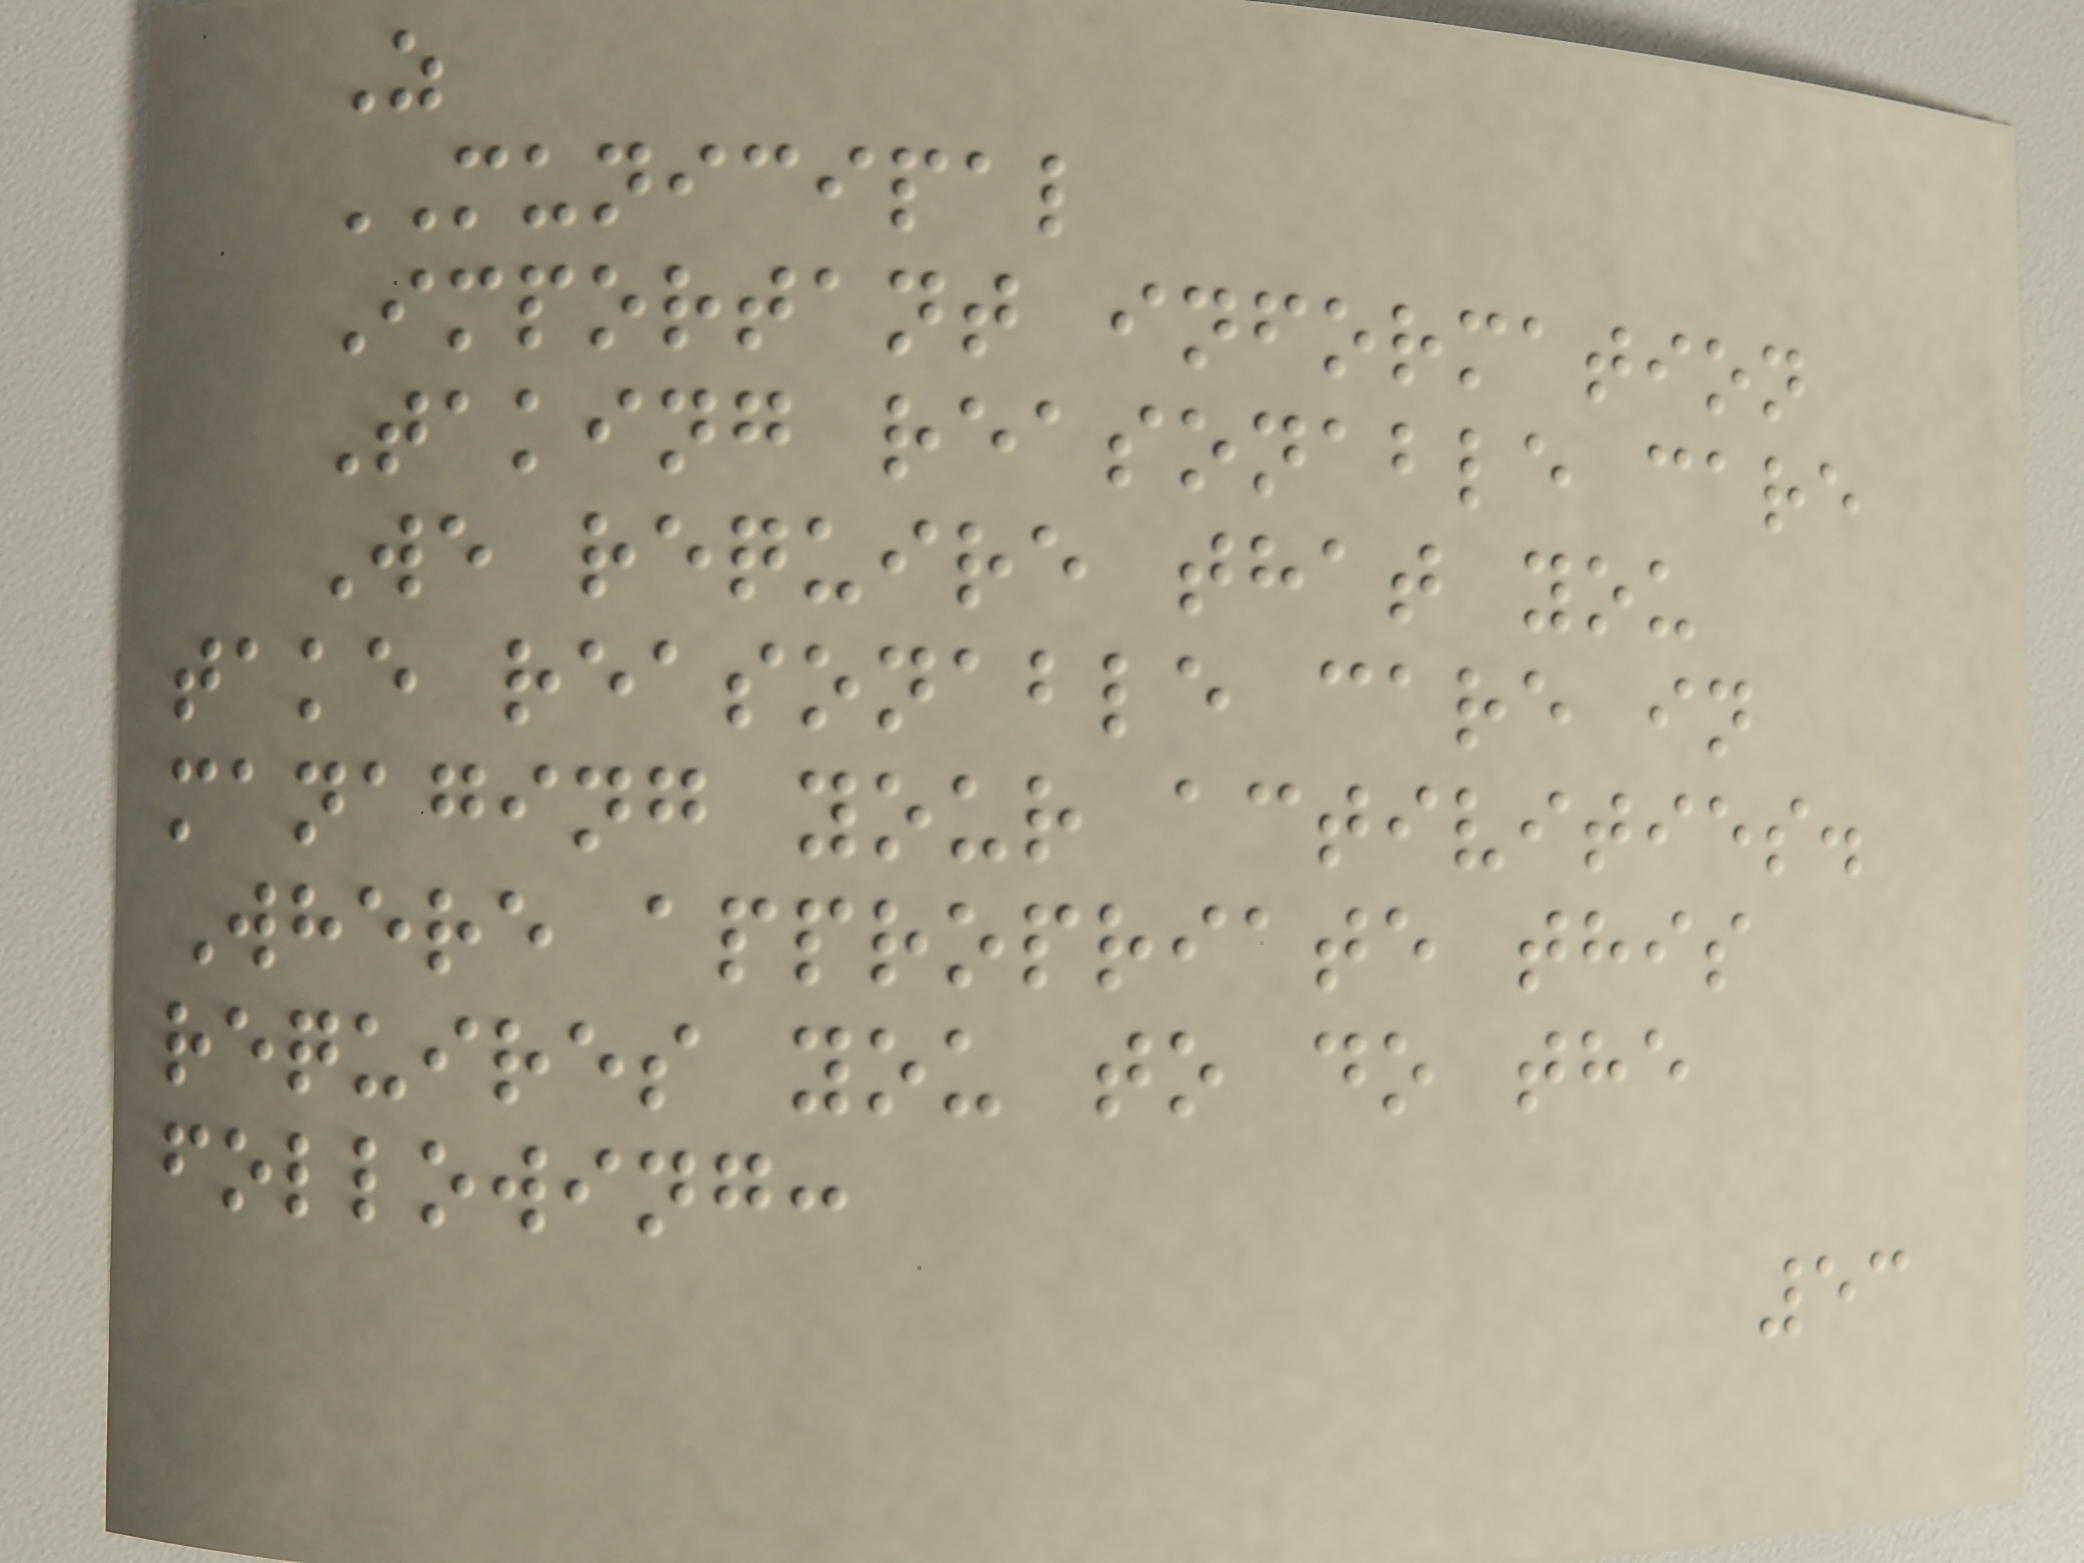Z
MUNICIPAL
Important information
Taking reasonable care
We require that you
take reasonable care in
managing your activities.
Where appropriate this
requires you to do the
following:
53
